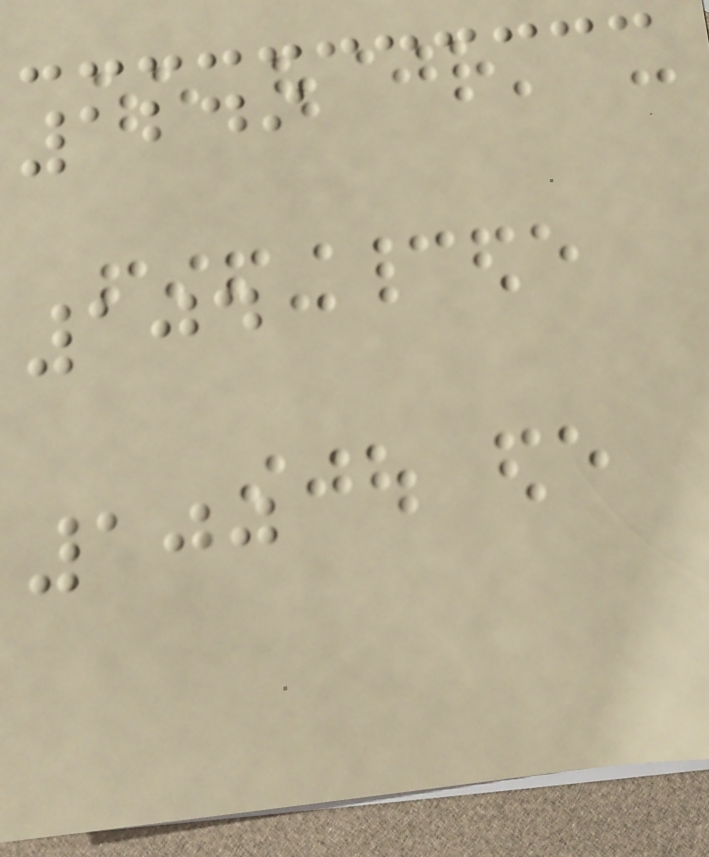1249
104
100
